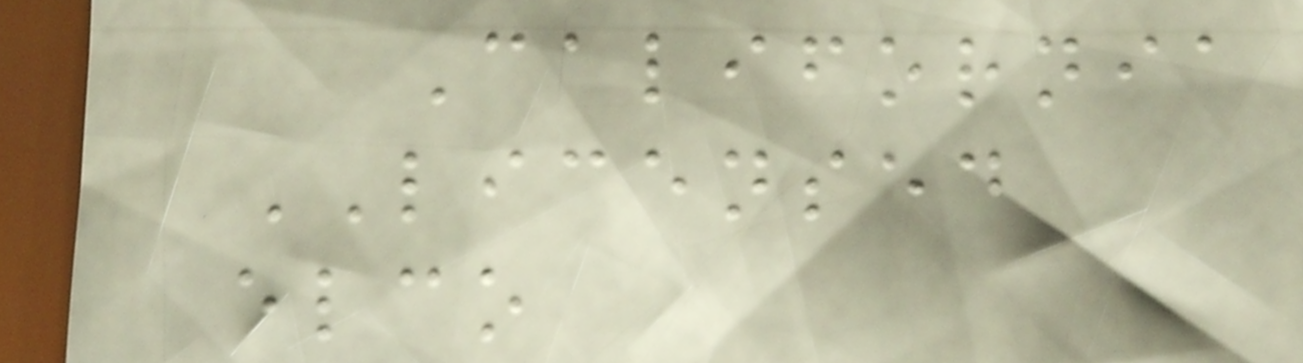California
LICENSED
elco
